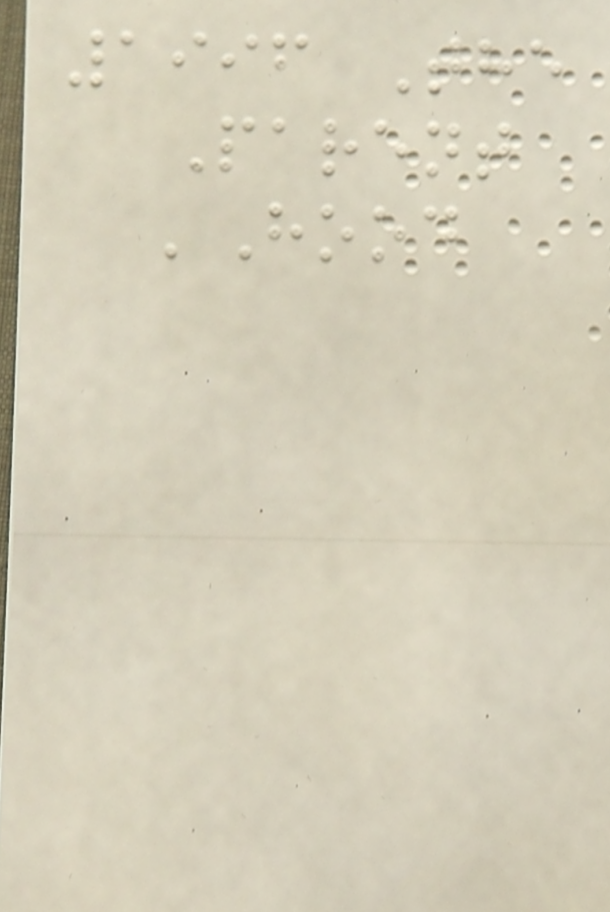1996 The
Parent
'Hood
